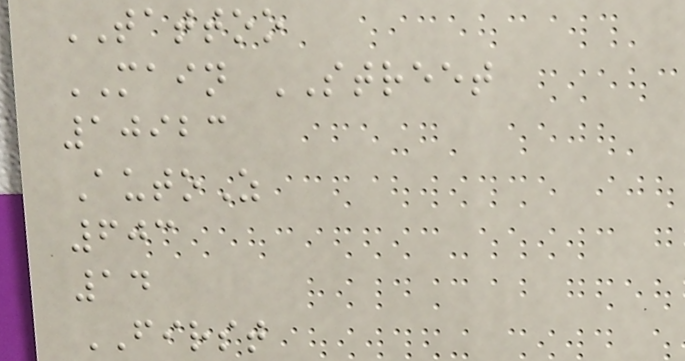TATTOO
MAIN STREET
10923
AutoZ
603
14
FIRST
